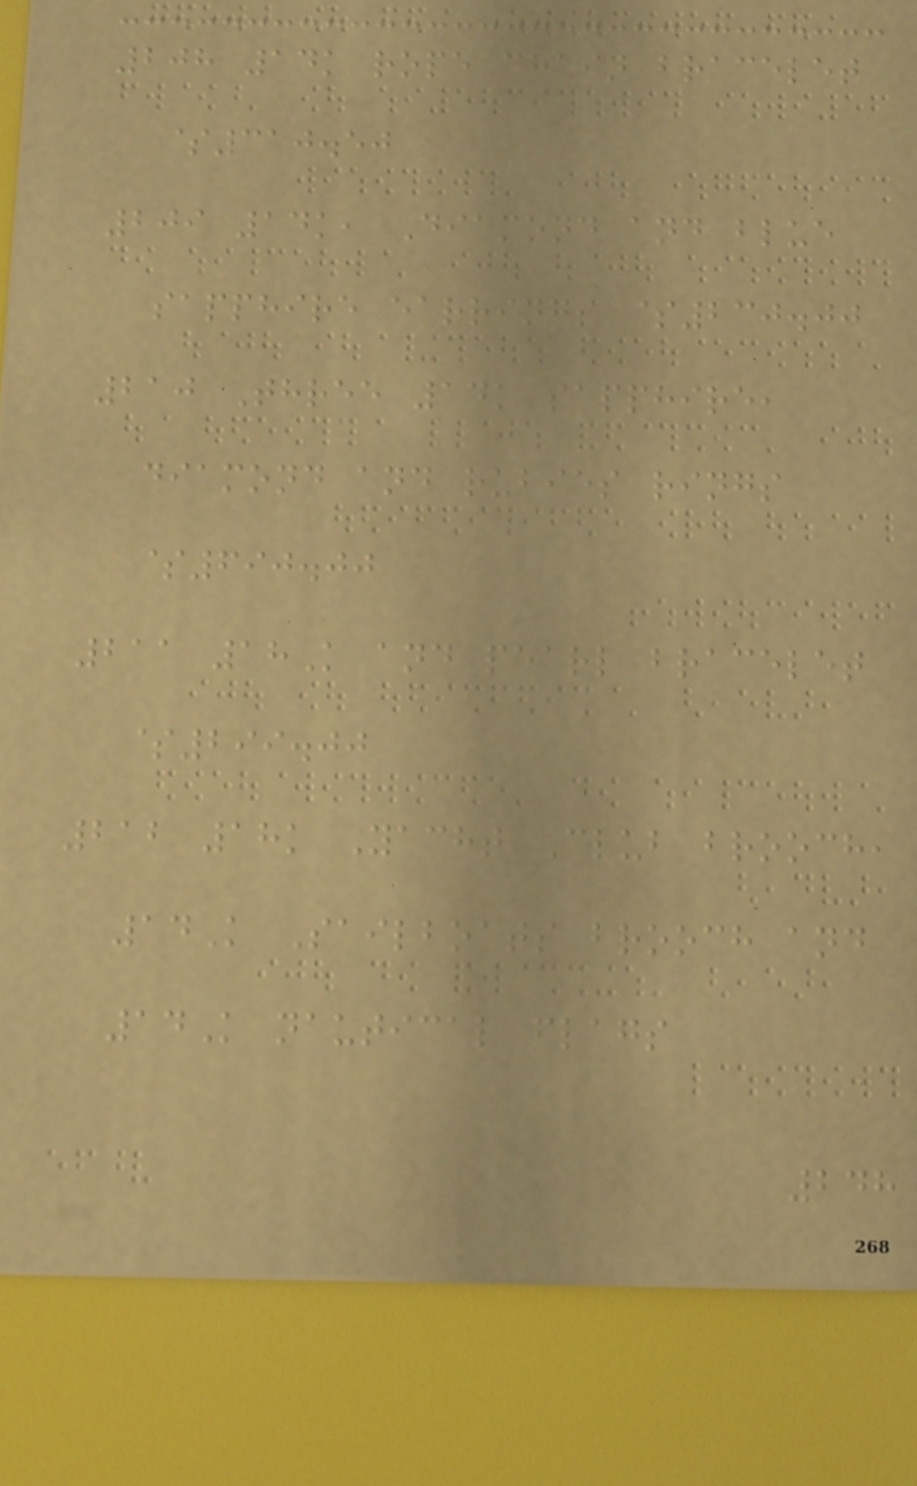208 14k rope chain bracelet
$310.50
209 14k, Diamond and blue
sapphire earrings $230.00
210 Three 14k sapphire,
diamond and rubies rings
$690.00
211 18K and pearl bracelet
$299.00
212 18k Yacht Club brooch,
14K Sailboats brooch and
14K nautical flags
248
